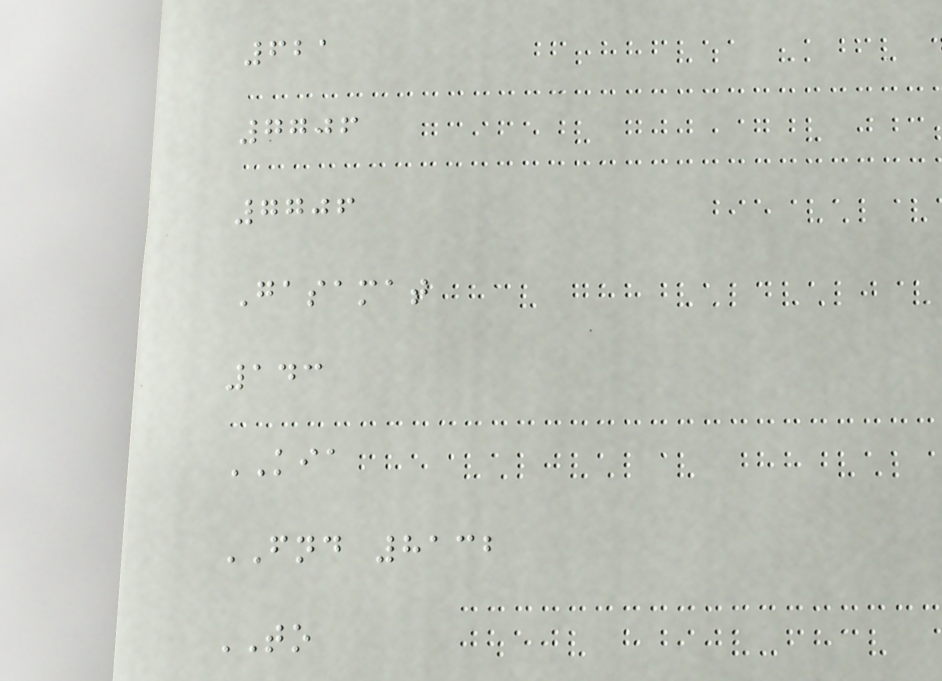621
7706
7706
Gasamat
143
KIA
FND 8132
TO
